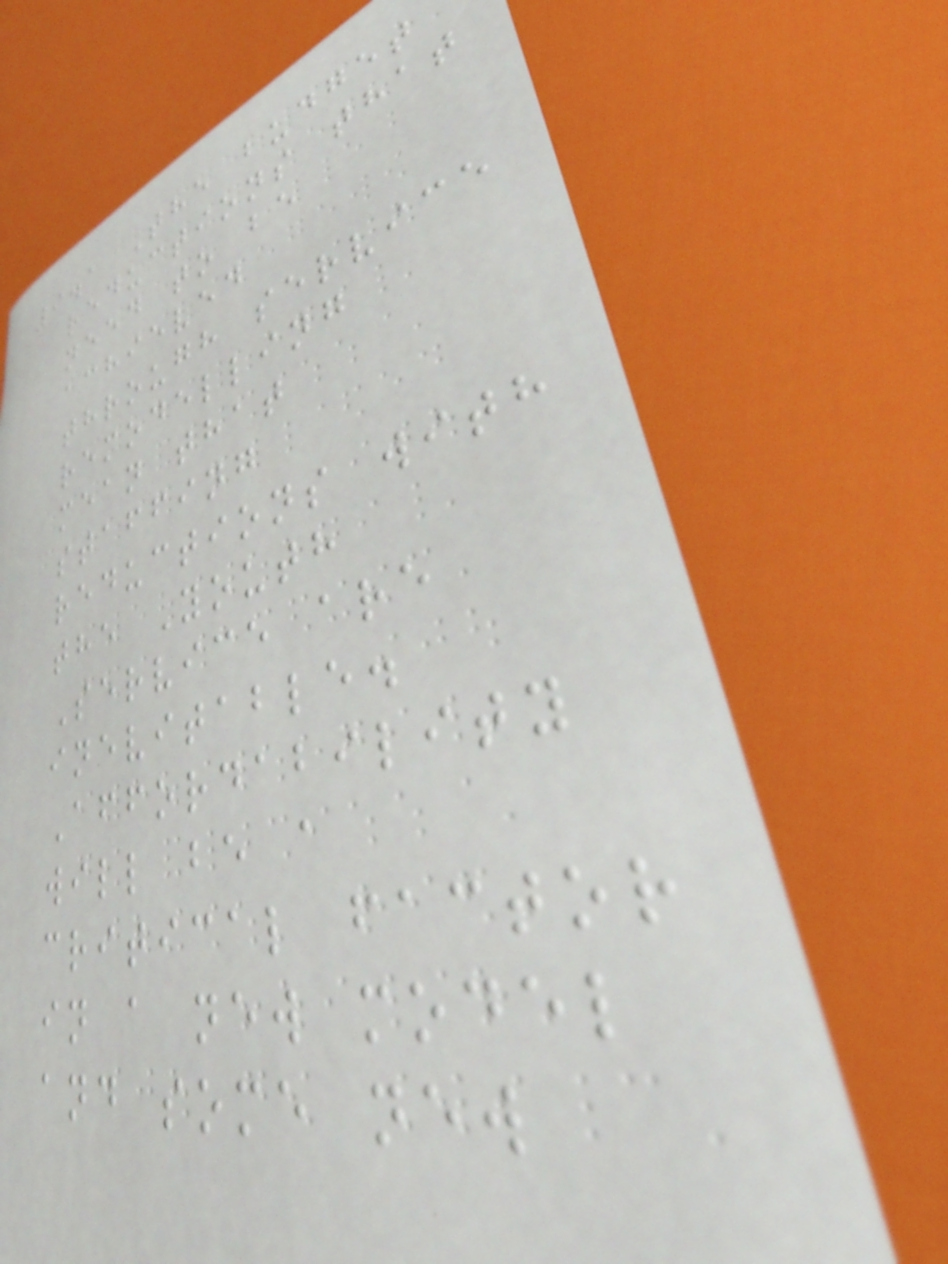9.1 The budget
reductions that
need to be
achieved
through service
remodelling
mean that
staffing
reductions with
the Youth
Service are
inevitable.
Affordability
will be a
critical factor
in a new model
and some new
